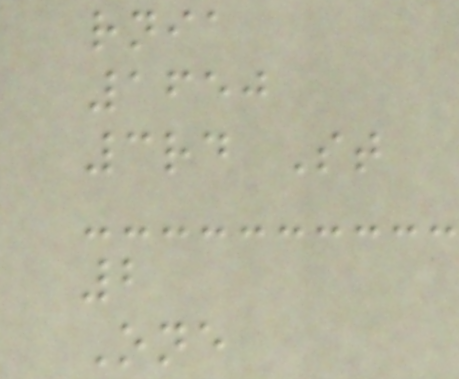rnia
1650
3rd St
2
One
